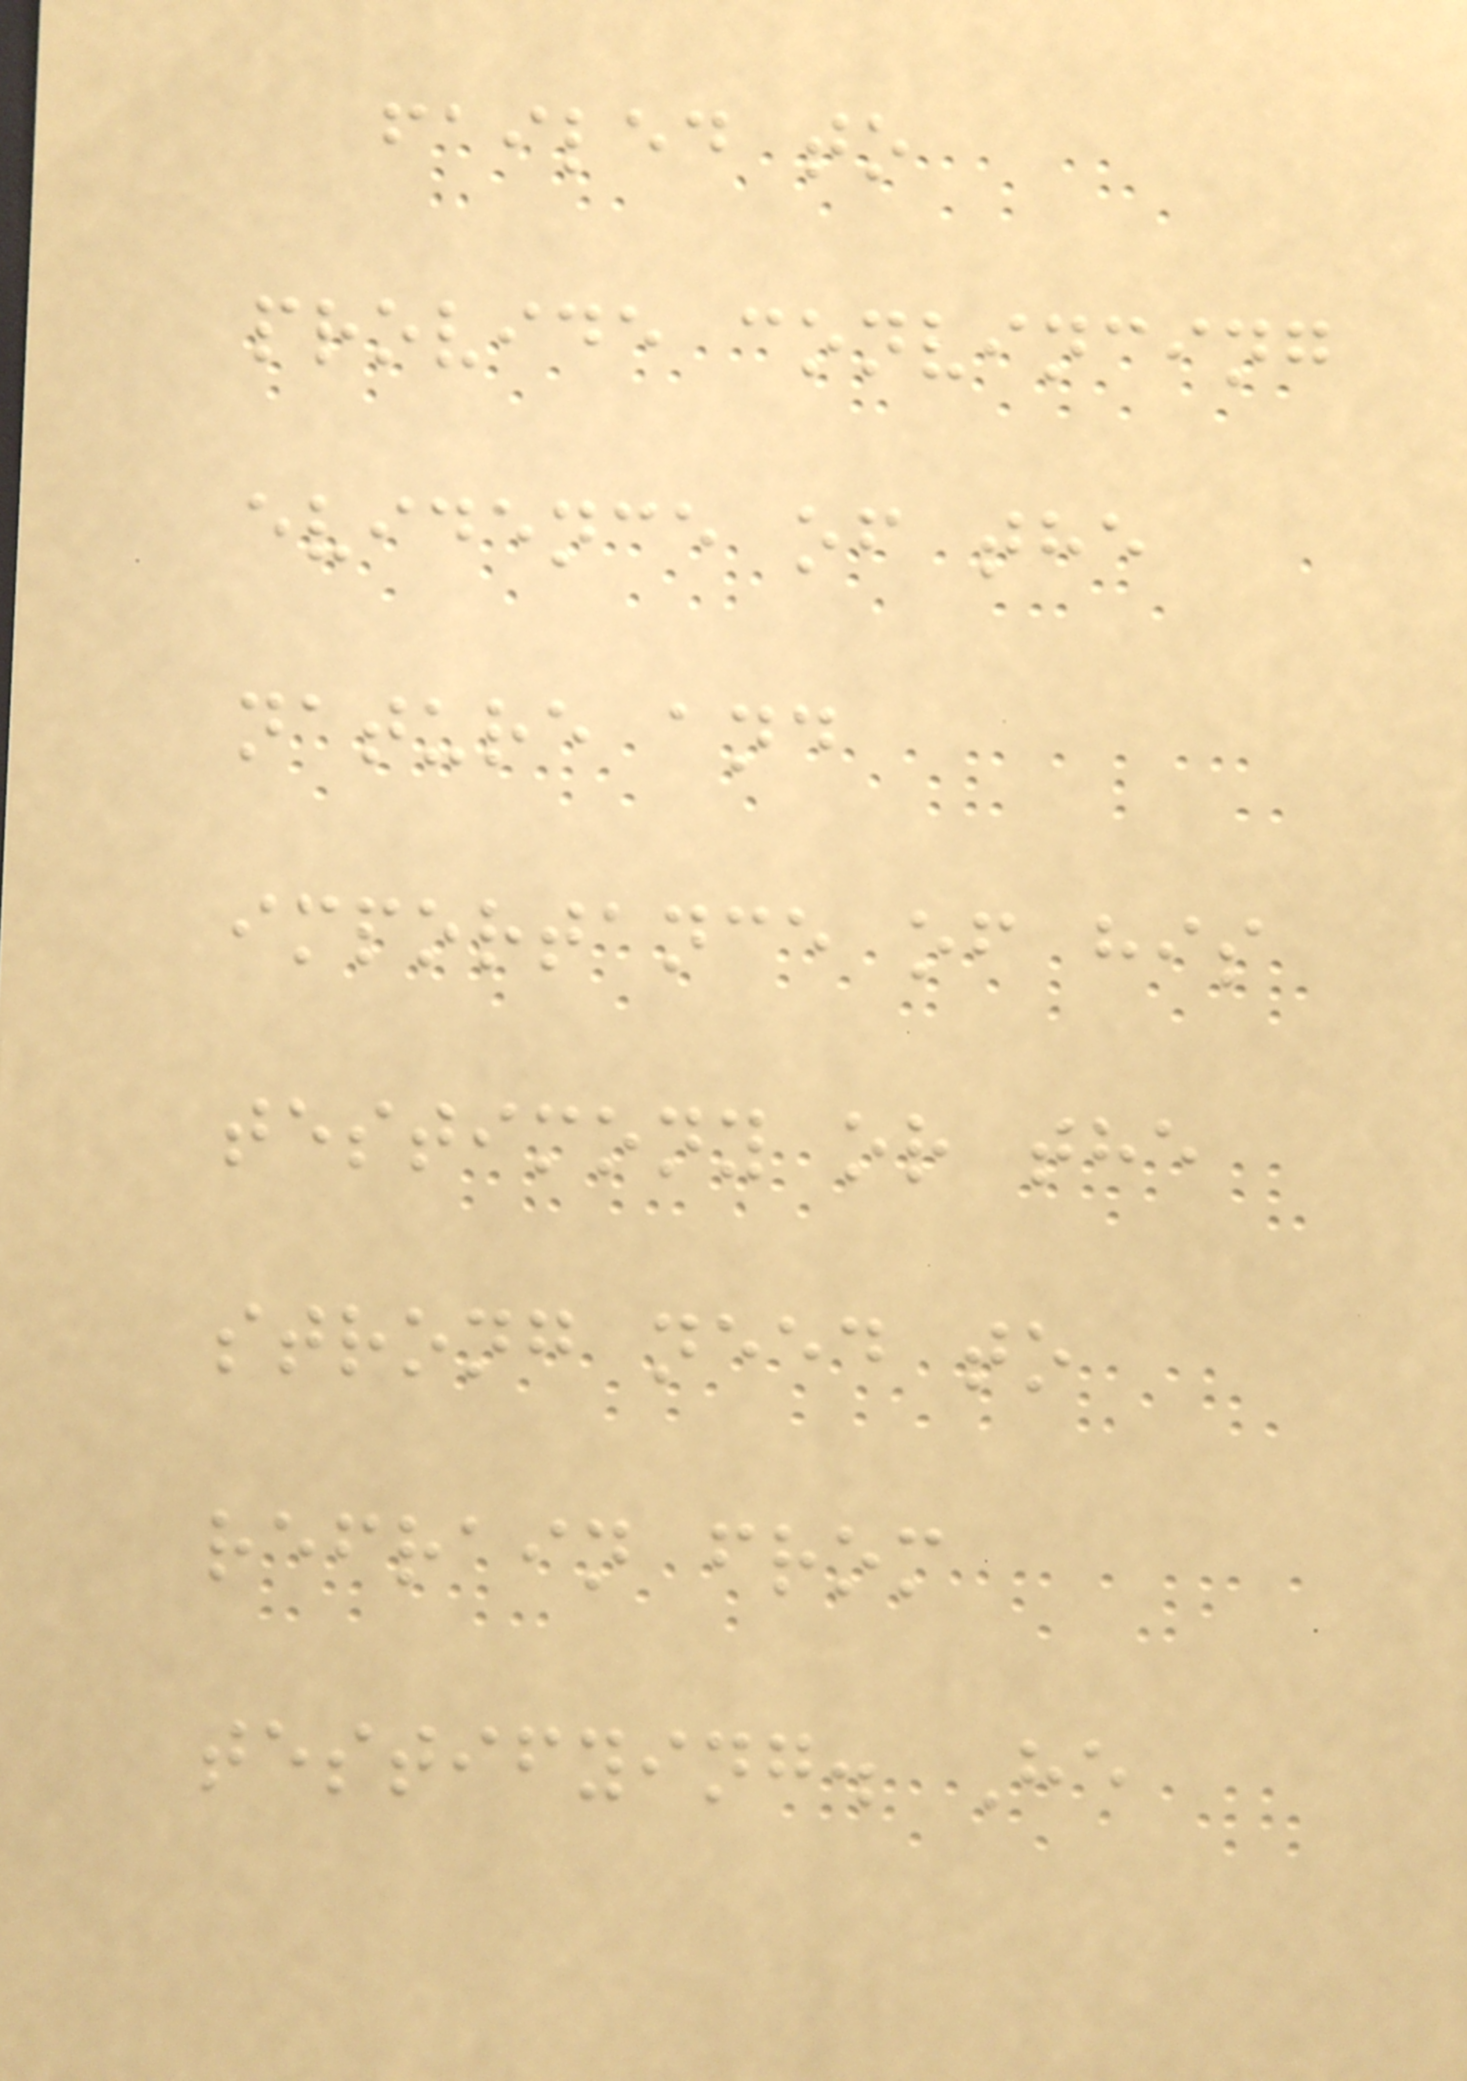failed to
provide convincing
evidence of the
nature and
importance of his
testimony or the
strong need to
refrain from
testifying. He
